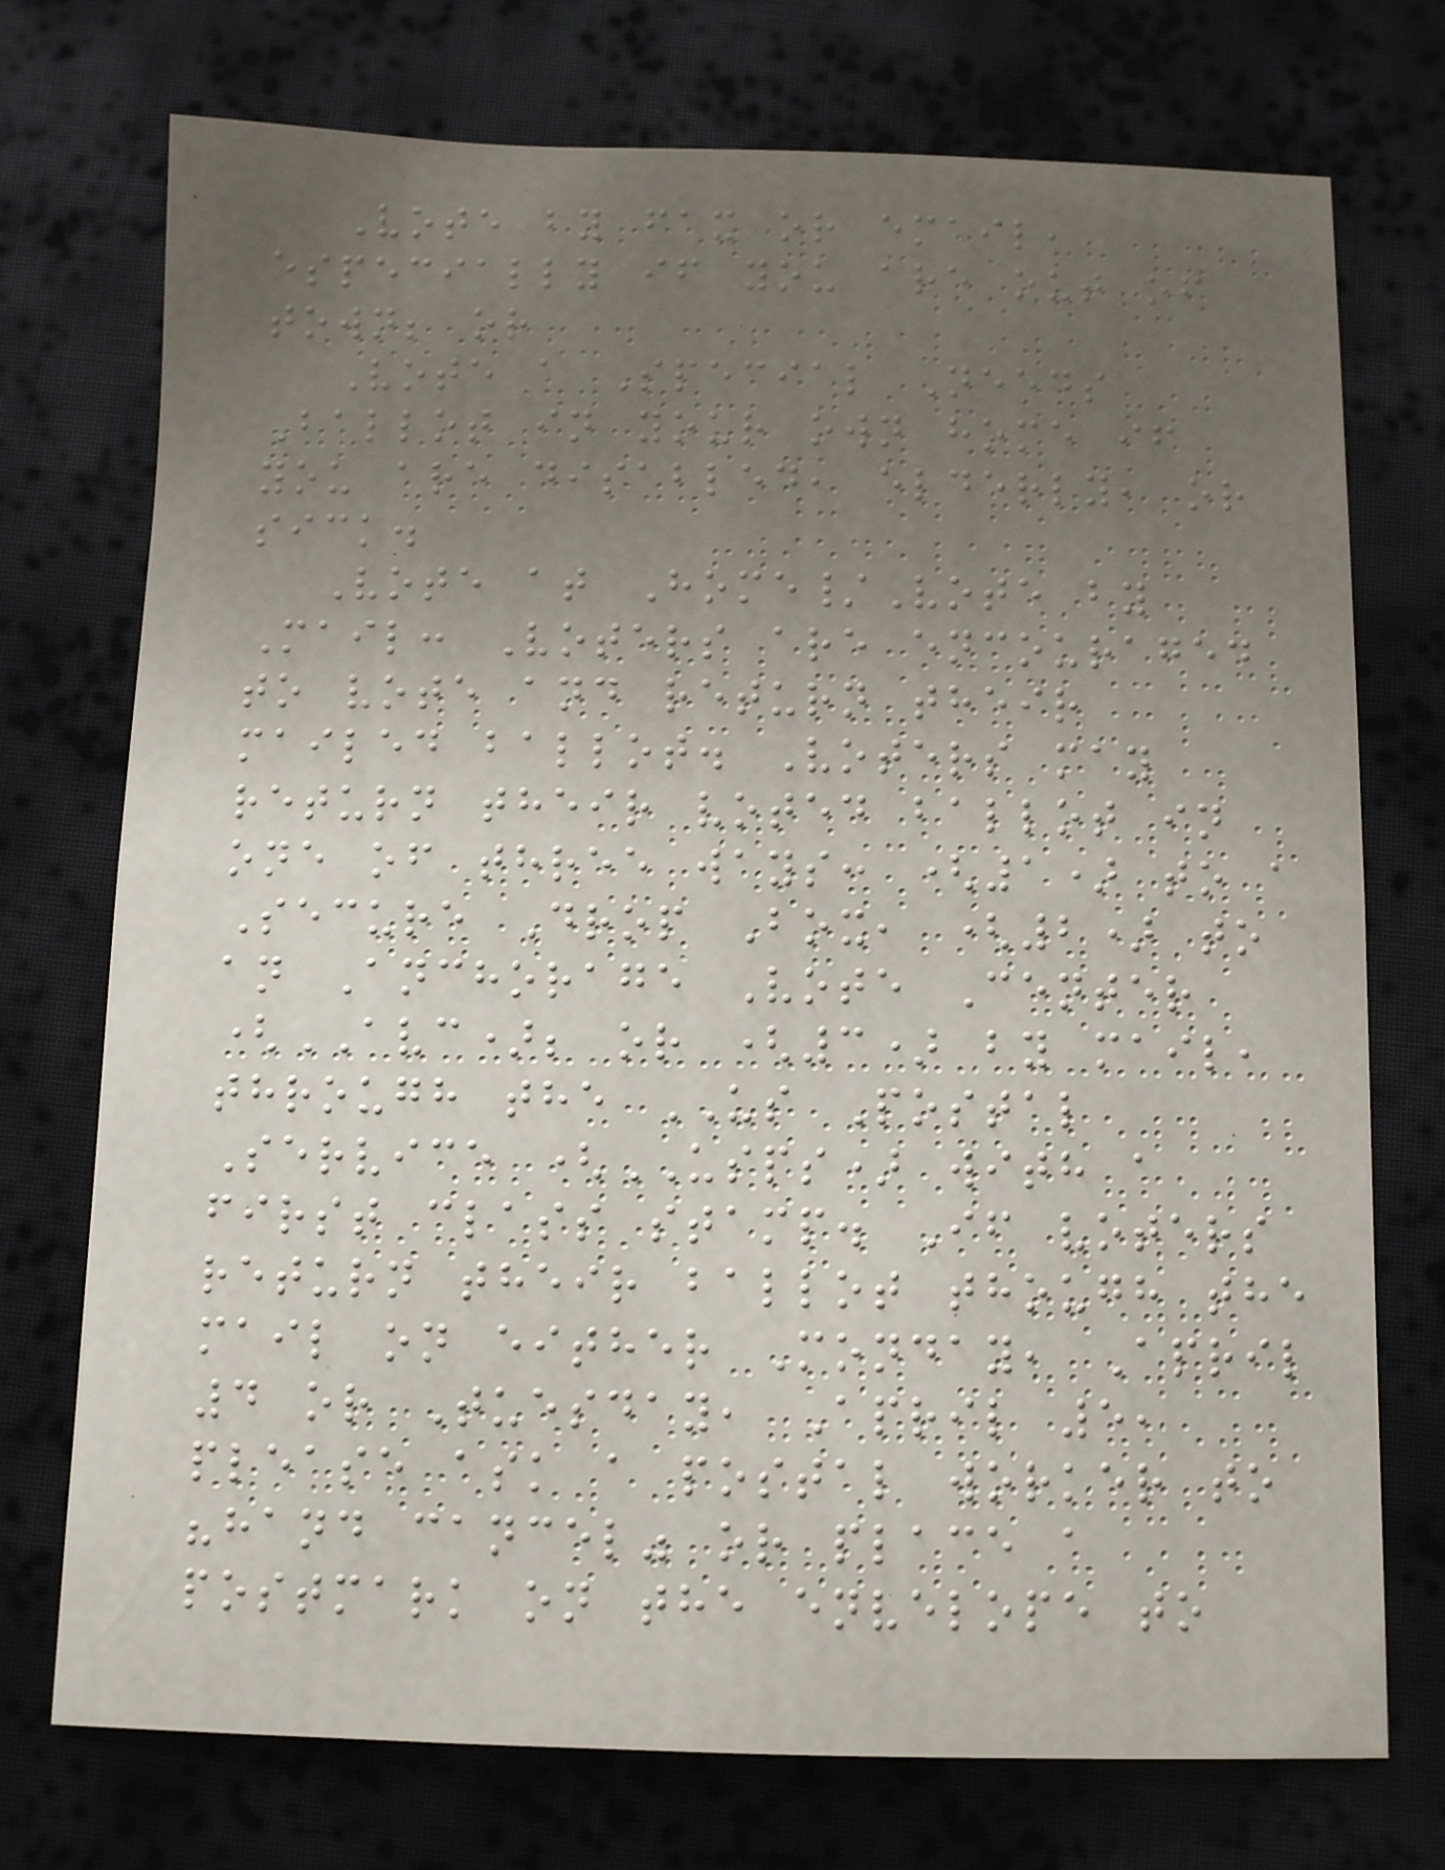Vote by fax or email,
especially if you are out of
town; or
Vote a Special Needs
Ballot in your own home if
you are disabled, elderly, or
sick.
Vote at Home/Vote by
Mail: Voters are encouraged
to vote and return their
mailed ballot. Voters may
return their voted ballot in
one of three ways: (1) to a
Secure Drop Box, (2) to
an Anchorage Vote Center
(AVC); or (3) by mail,
through the US Postal
Service (USPS) with a
first class stamp. If voters
return their ballot though the
mail on either Monday, April
4 or Tuesday, April 5,
please ask a postal worker to
"hand cancel" or place a
postmark on the envelope to
